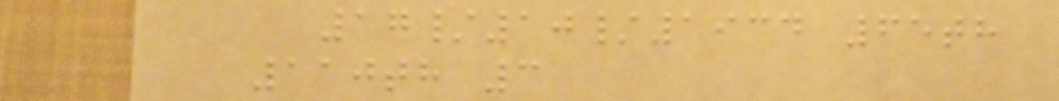17/10/1934 65th
110th 3
